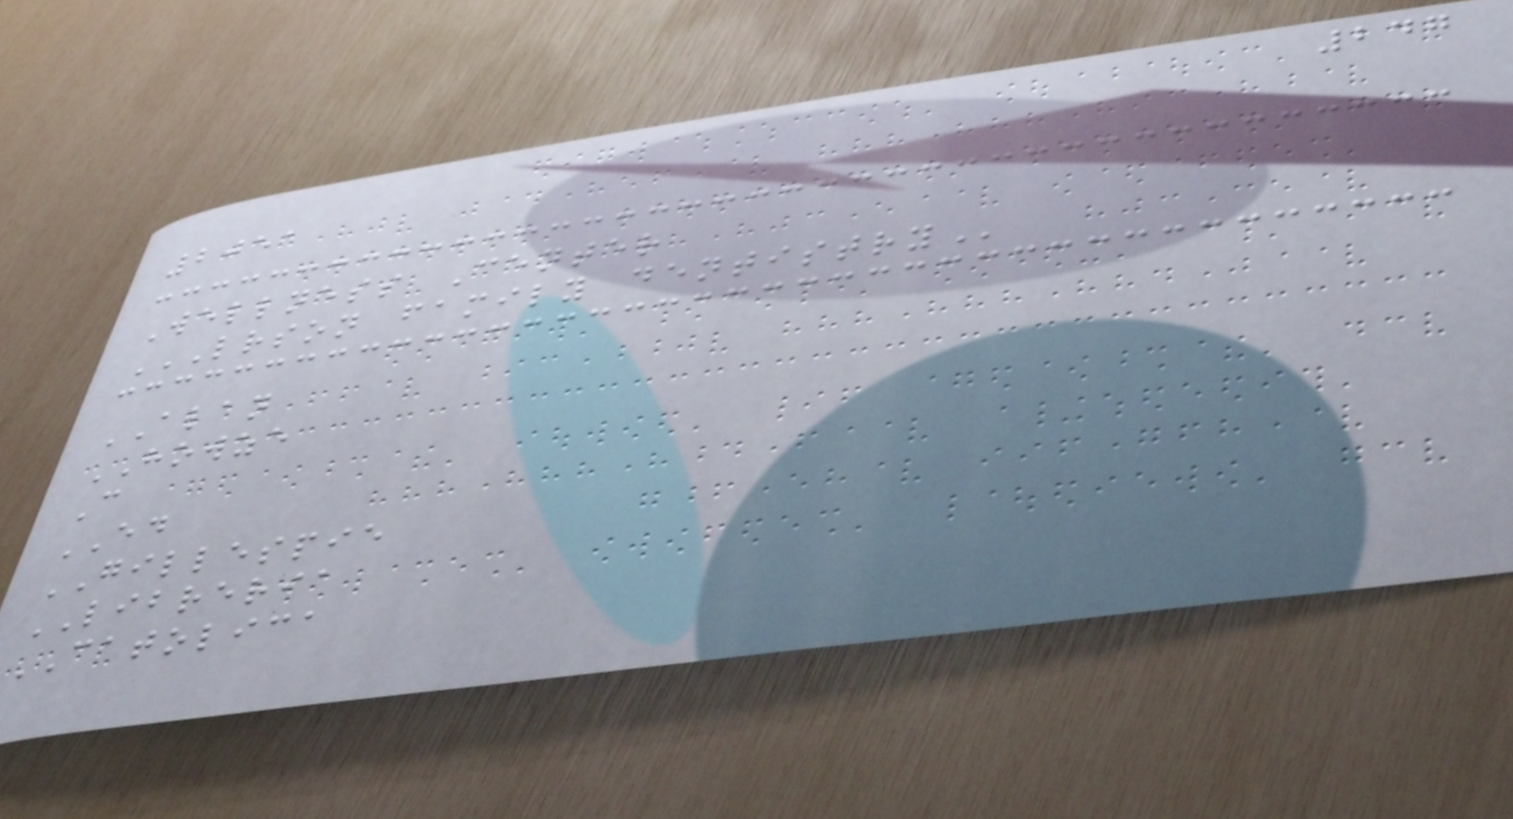247
2051
Wellness Center
LRSON FAMILY DENTISTRY
ALAN
HOWZE
C
ED
GILLESPIE
LIBRERIA
CATOLICA
